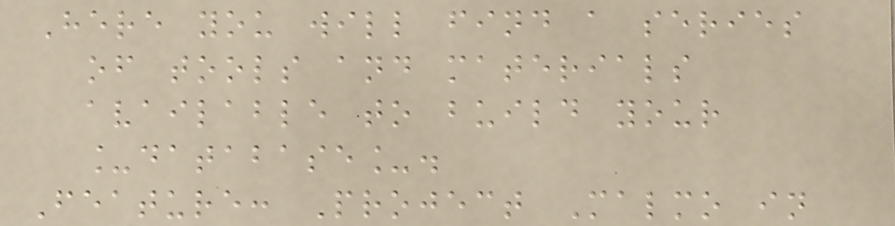Here you will find a series
of tools and materials
available to build your
_database_.
Feature: Project Malmo in
